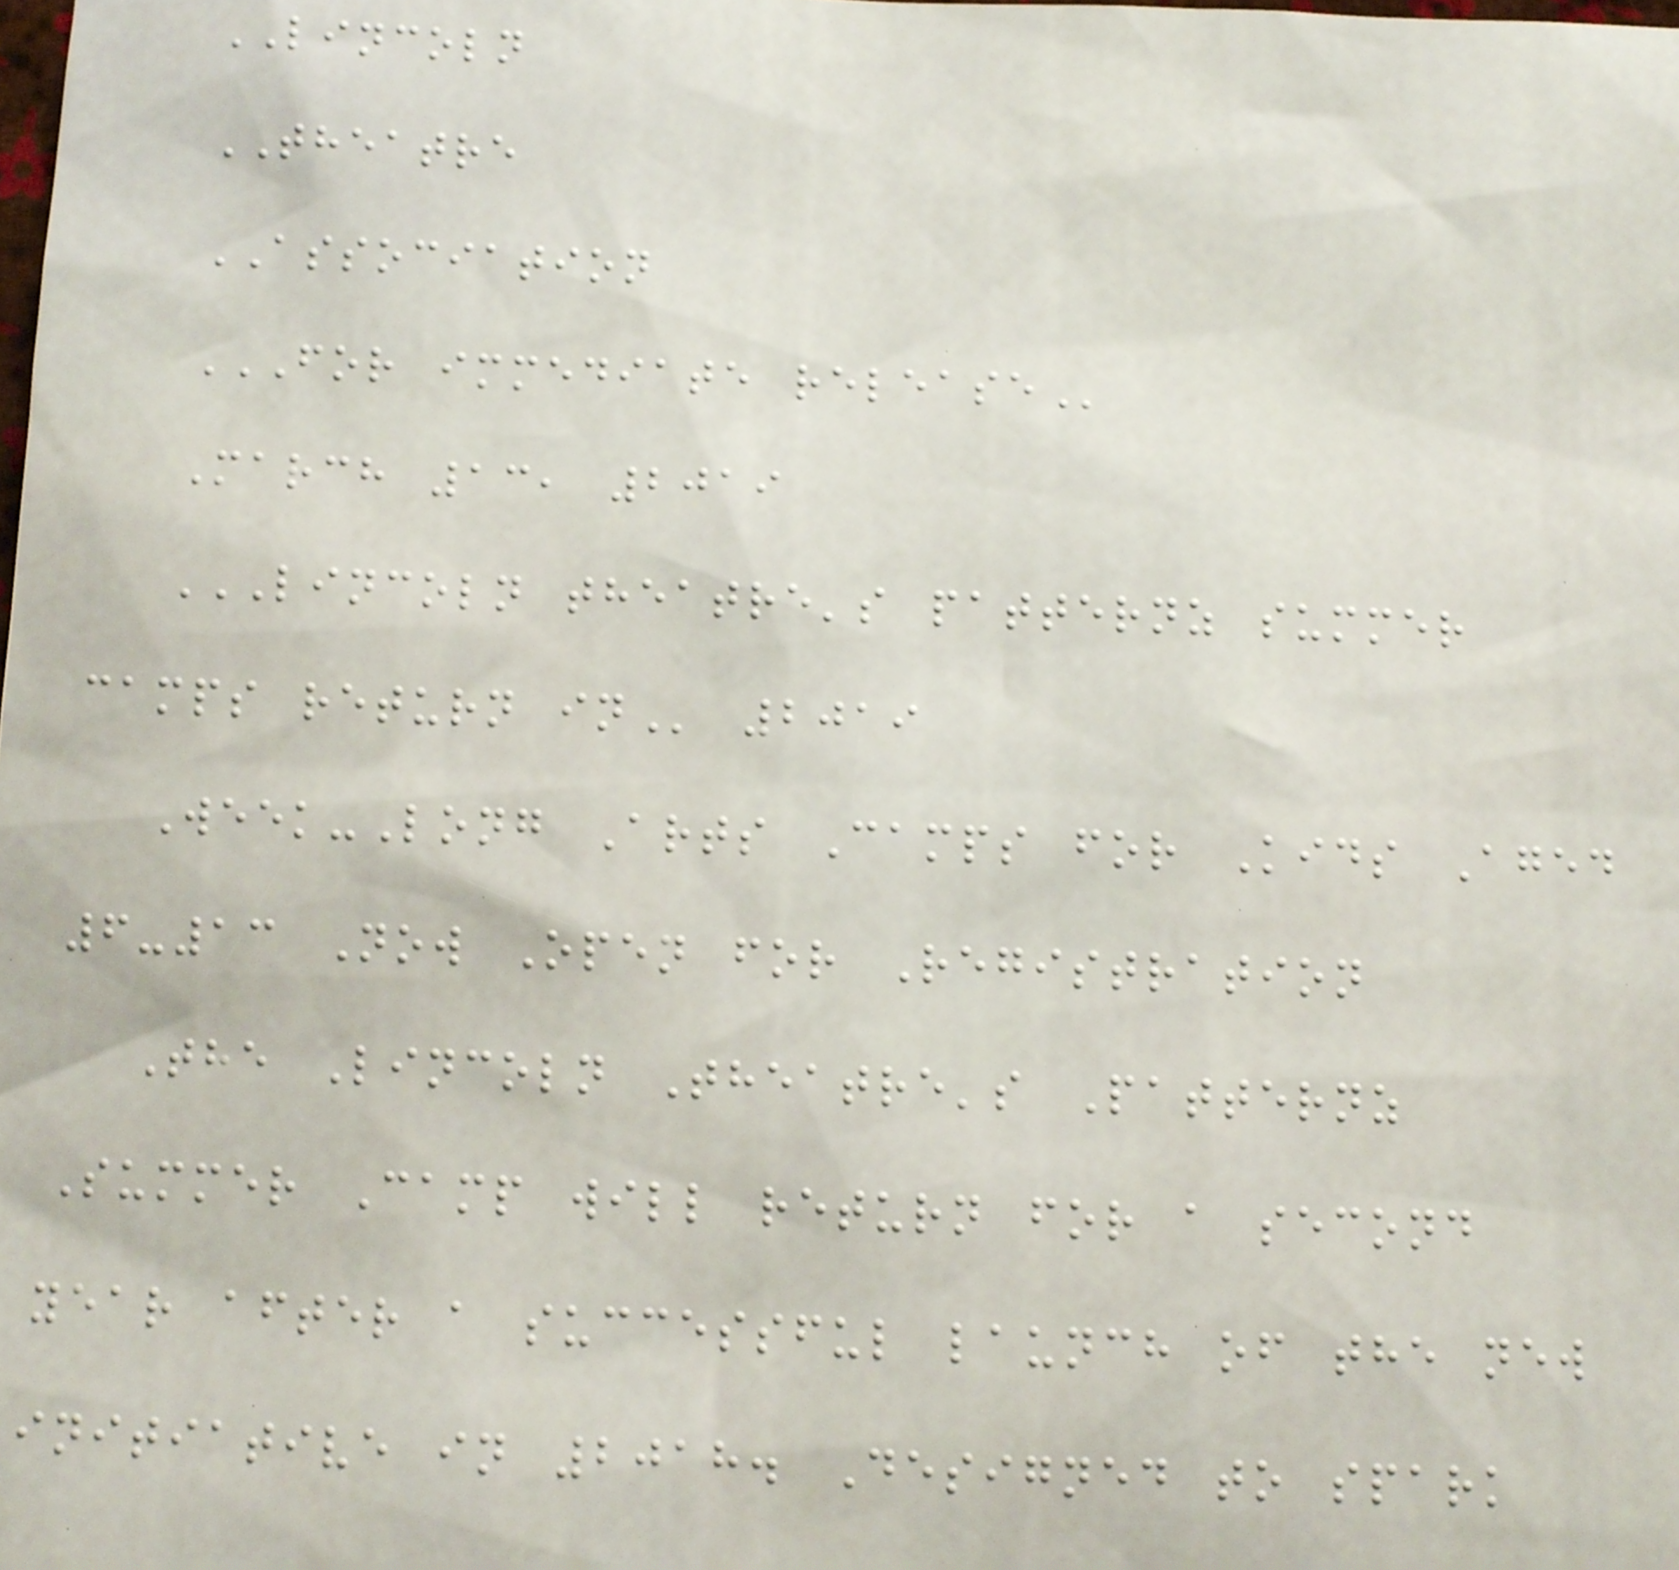LINCOLN
THEATRE
ASSOCIATION
FOR IMMEDIATE RELEASE
March 13, 2019
LINCOLN THEATRE'S PATTERNZ SUMMER
CAMPS RETURN IN 2019
Week-Long Arts Camps for Kids Aged
6-13 Now Open for Registration
The Lincoln Theatre's Patternz
Summer Camp will return for a second
year after a successful launch of the new
initiative in 2018. Designed to spark
